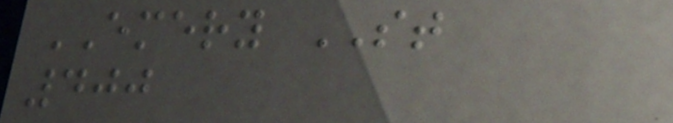EMERY ST
400
